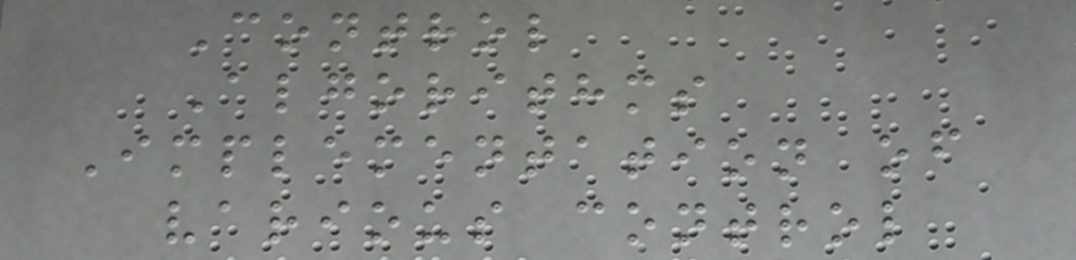Control
Algorithms
Implementation of
various control
